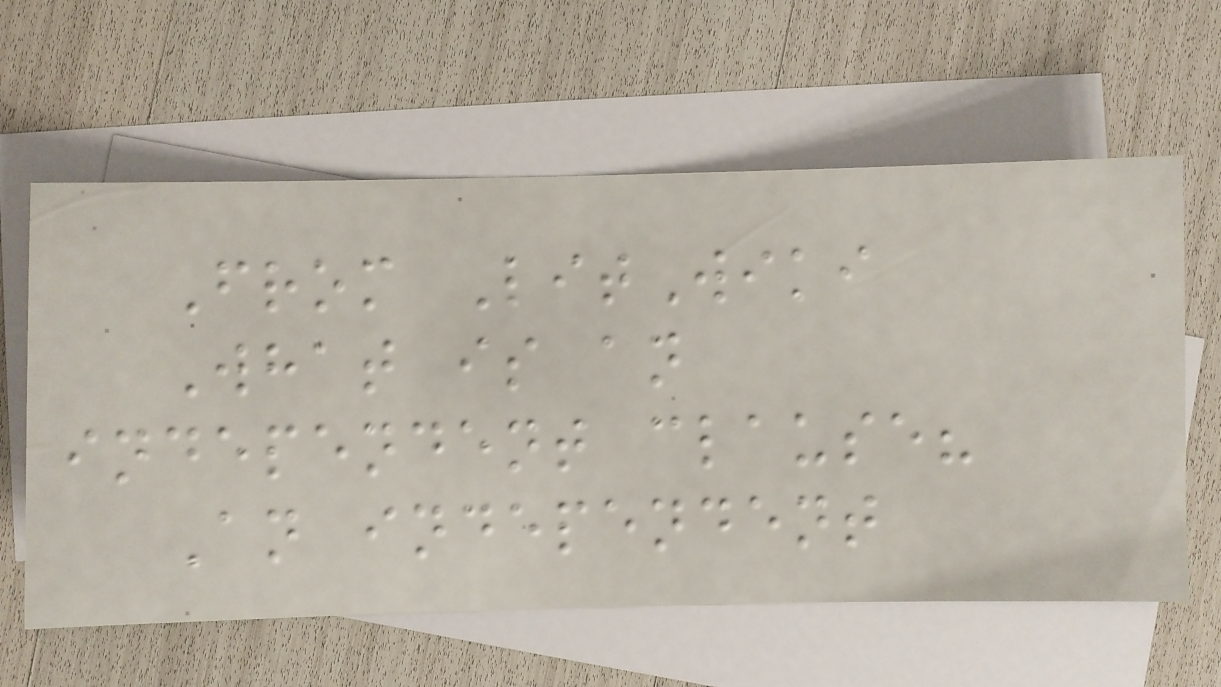From LitWiki
What is an
independent clause?
An independent
